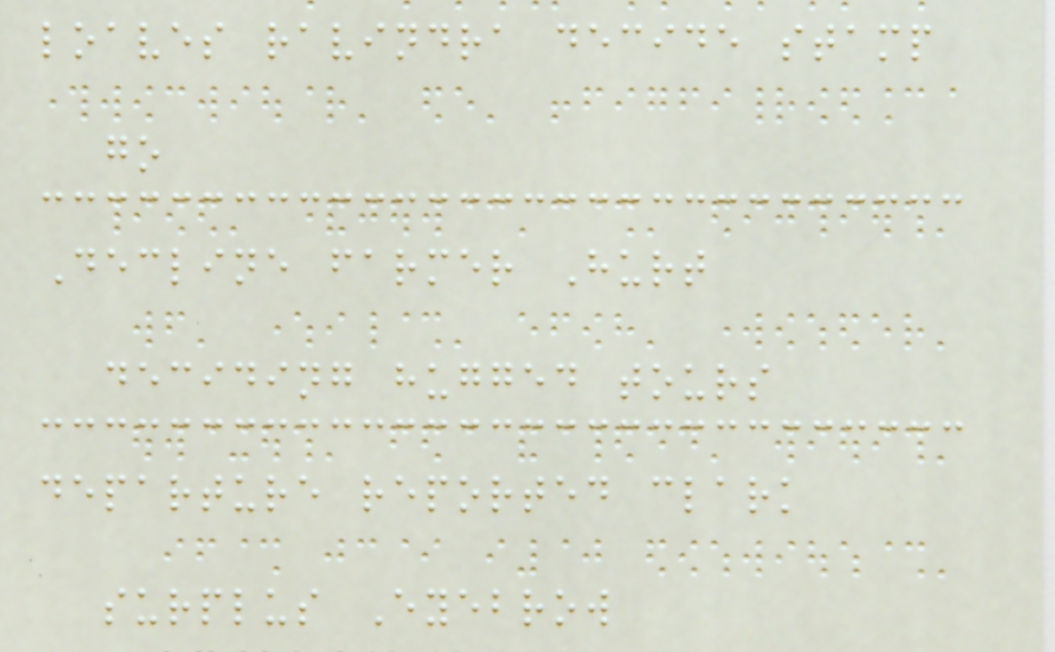loaves ravindra decide stamp
go
Decline farmer Hurt
deciding hugged tours
departure reported clark
surplus Eyebrow
